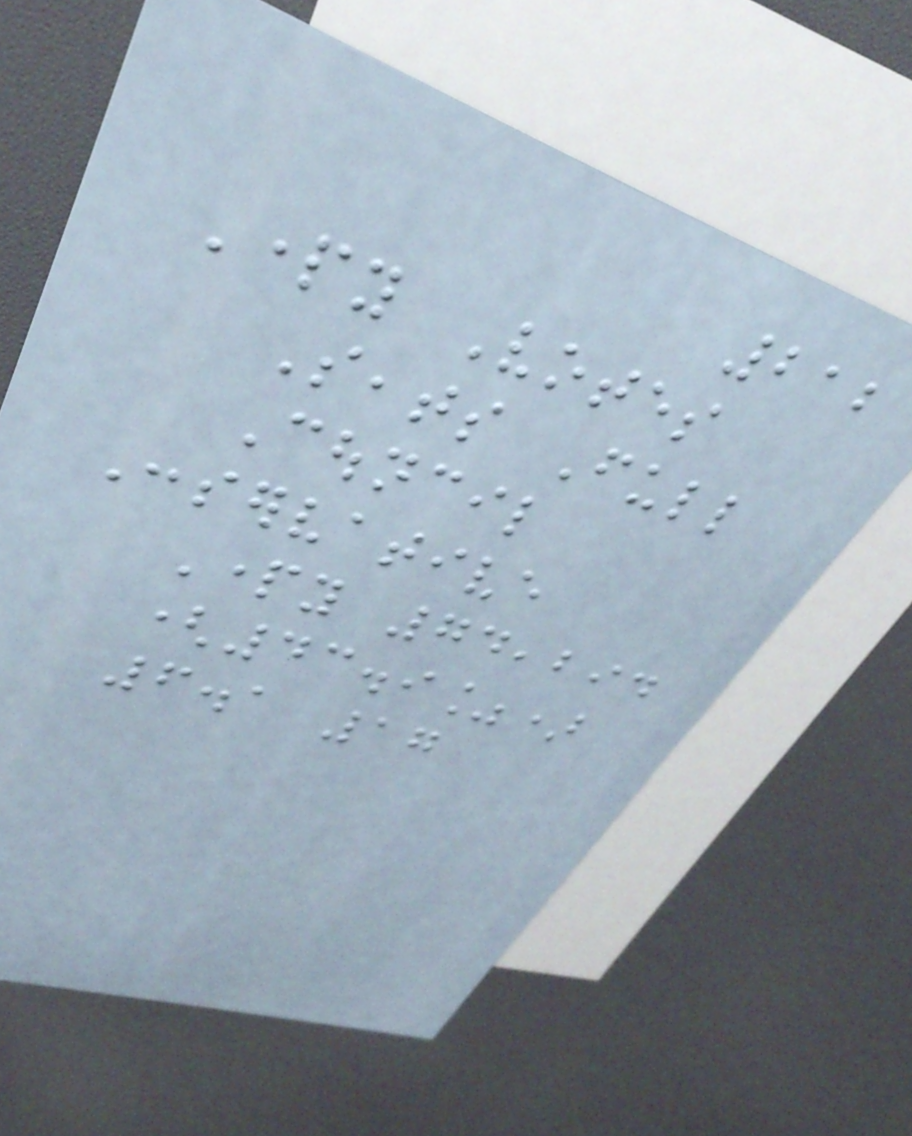212
Party Votes
Seats Full
Council
Conservative
Party 74,294
(43.9%)
6.1 17
